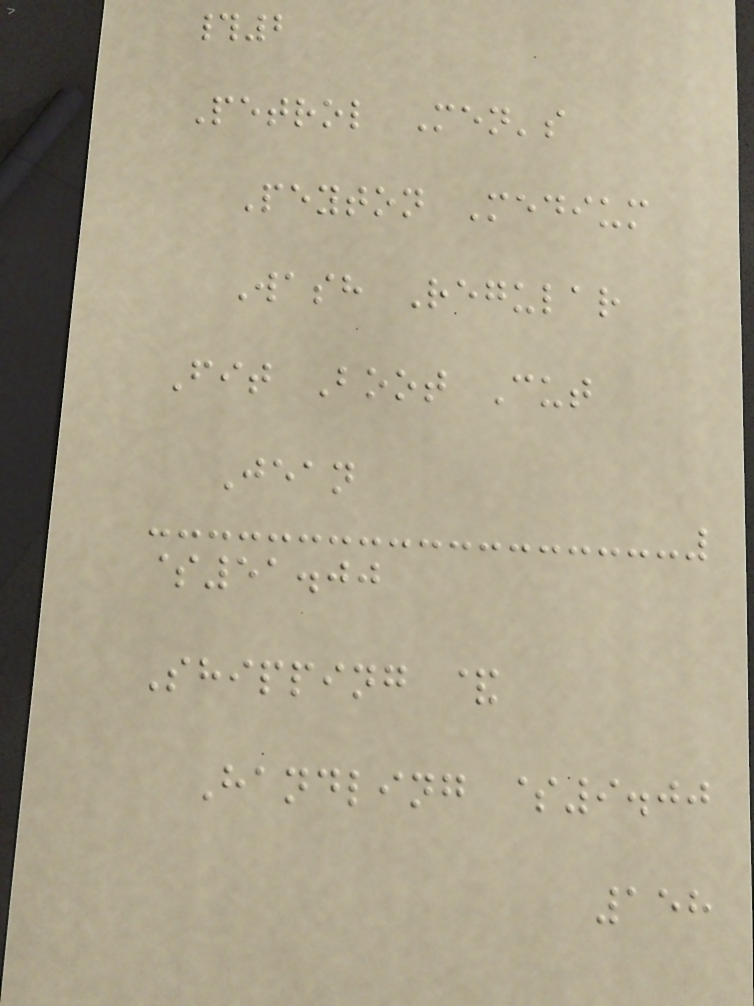#2
Petrol Men's
Peyton Medium
Wash Regular
Fit Boot Cut
Jean
$51.00
Shipping &
Handling $9.00
158
